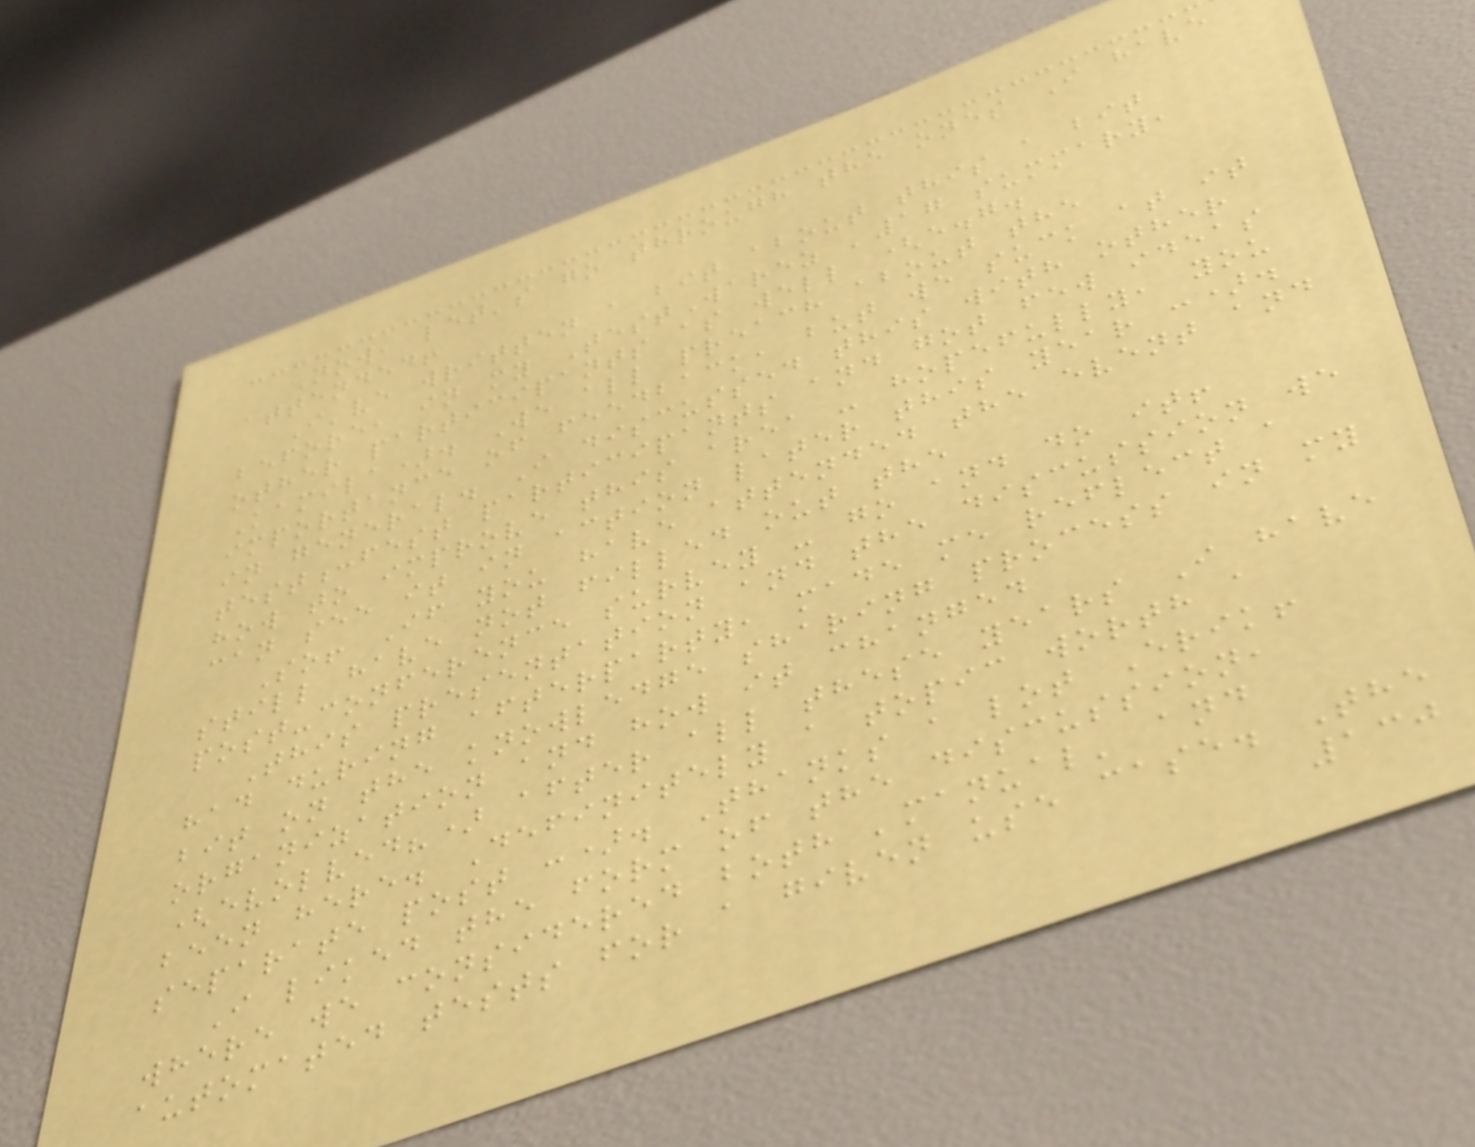Now, let's go through the ones I have
attended!
I've written a bit about this a bit
before, in my TestWarez '17 summary,
other participants as well (e.g.
Kamila). We all preach about the
importance of feedback, but we suck at it
in general. I discussed this with other
test:fest participants and got few ideas
how to improve this area - hopefully, you
can see it in action later this year :).
So! If you have attended the event and
still have not filled out the
post-conference survey - go and do it!
This presentation and the discussion we
had during afterparty, made me reflect a
bit on the knowledge sharing process in my
organization and how it changed
(evolved?) after all these years I have
been here. Definitely a topic worth a
separate post :). Thanks a lot Erik!
I liked the form of the discussion,
where we considered both 'manual' and
automated tests for a given use case. The
130
